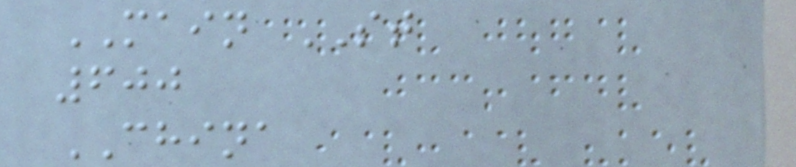MAIN ST
600
CHINA
